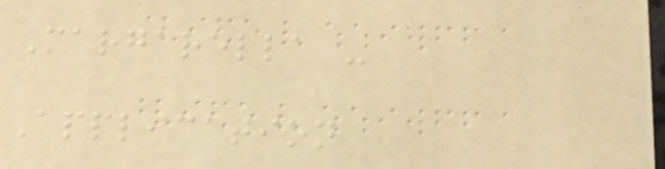Margarella -
Application
